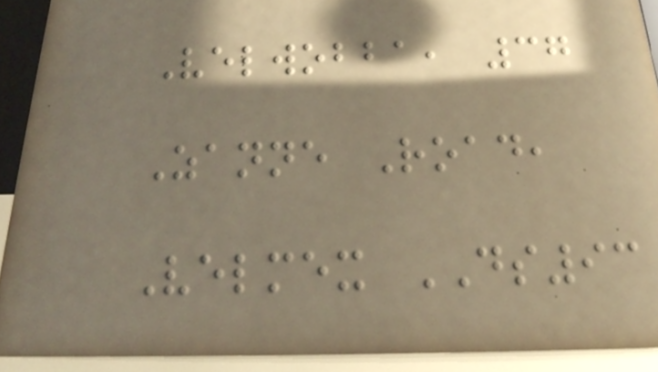Velwobba, 37
Zanne Road,
Velmex DS93
